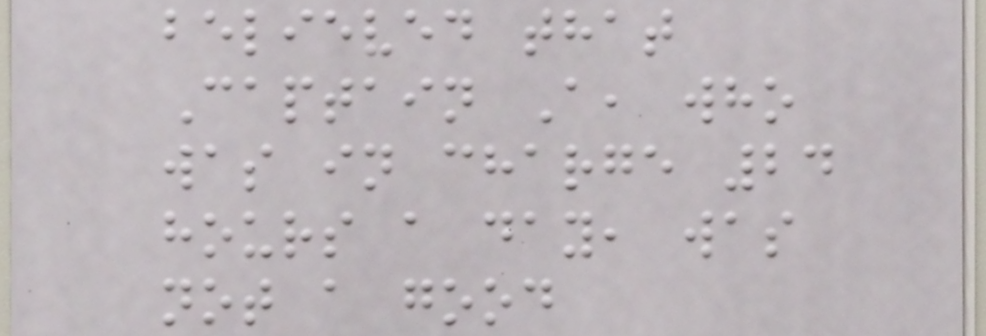believed that
Captain A, who
was in charge 24
hours a day, was
not a good
